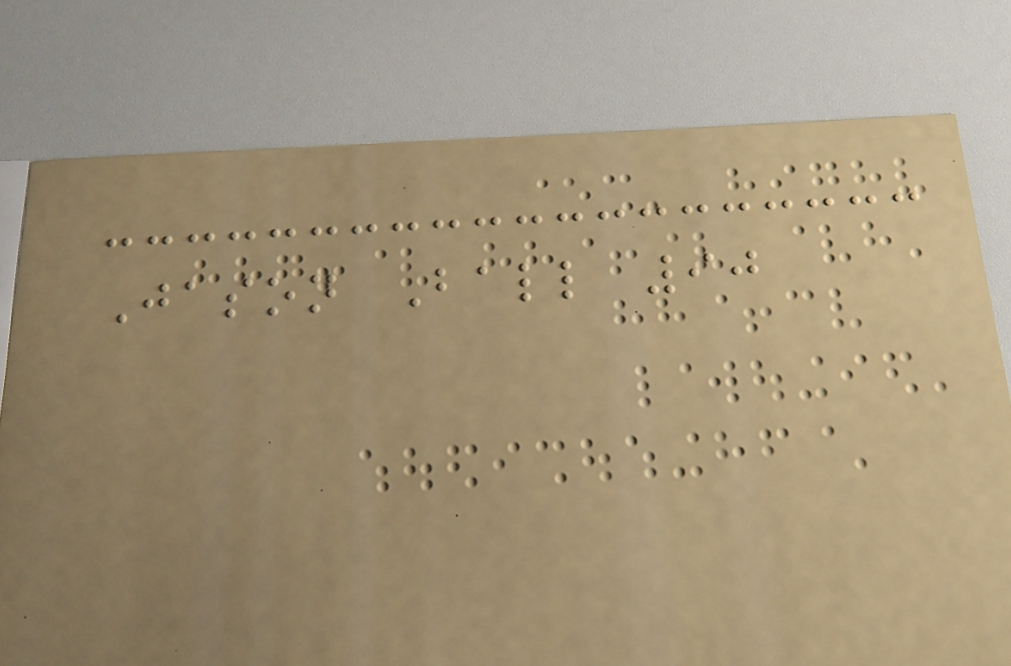Jason Ball 90
